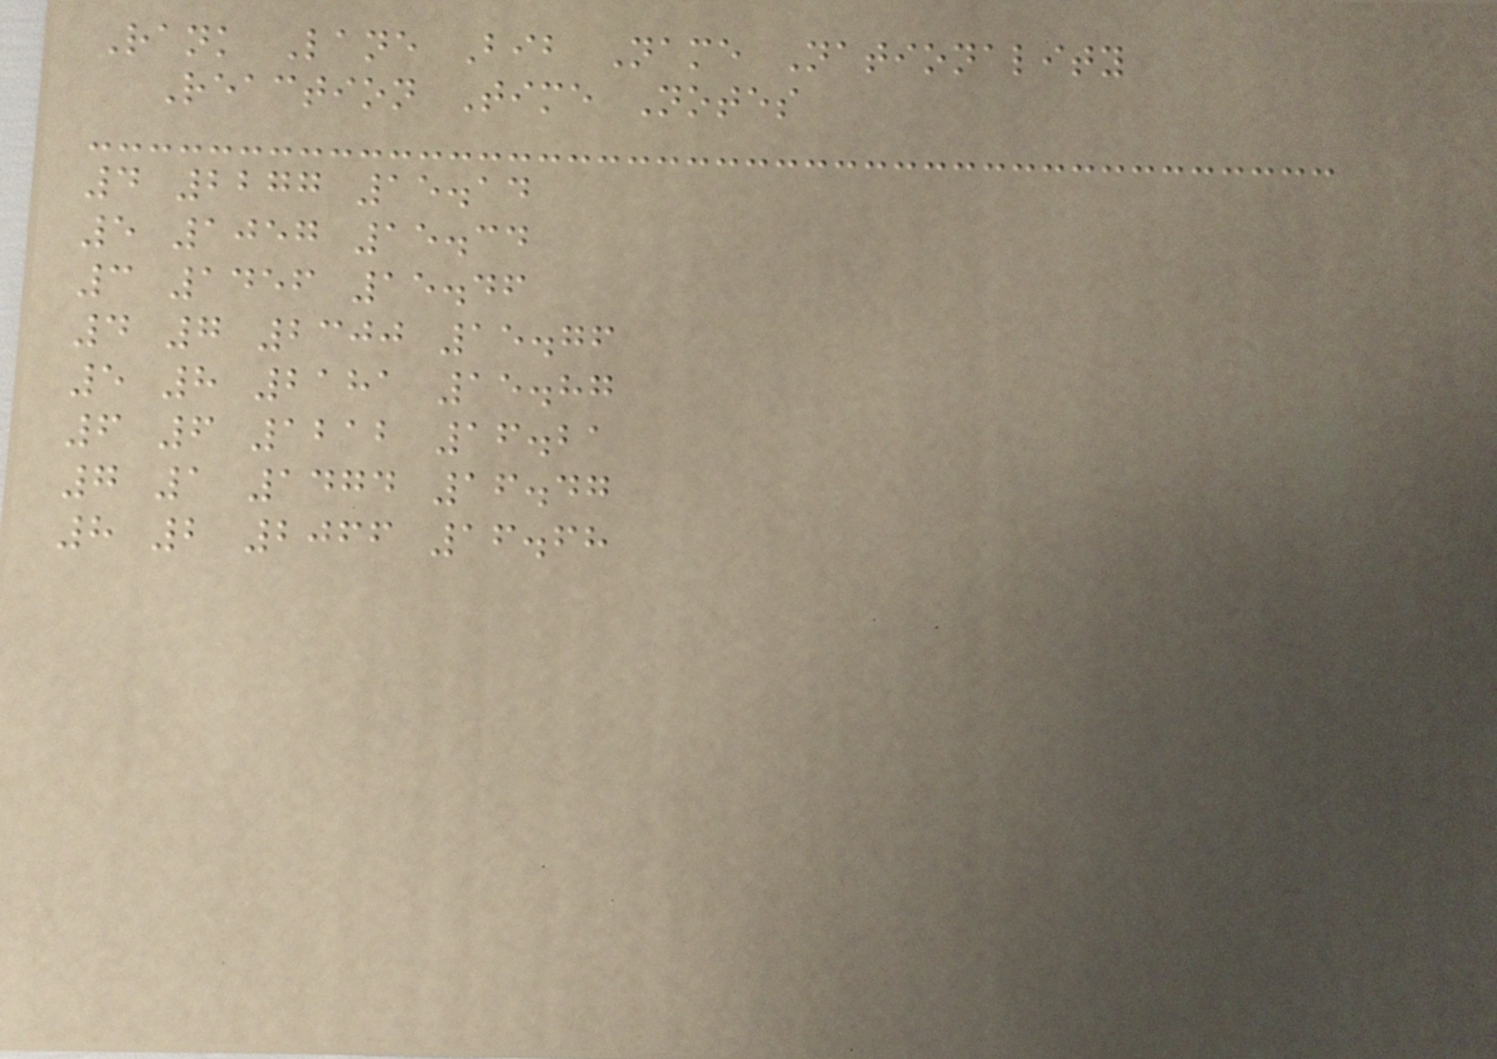Rank Lane Bib Name Nationality
Reaction Time Notes
4 2277 15.14
5 1057 15.34
3 1456 15.46
4 7 2300 15.76
5 8 2181 15.87
6 6 1212 16.21
7 1 1474 16.47
8 2 2066 16.68
